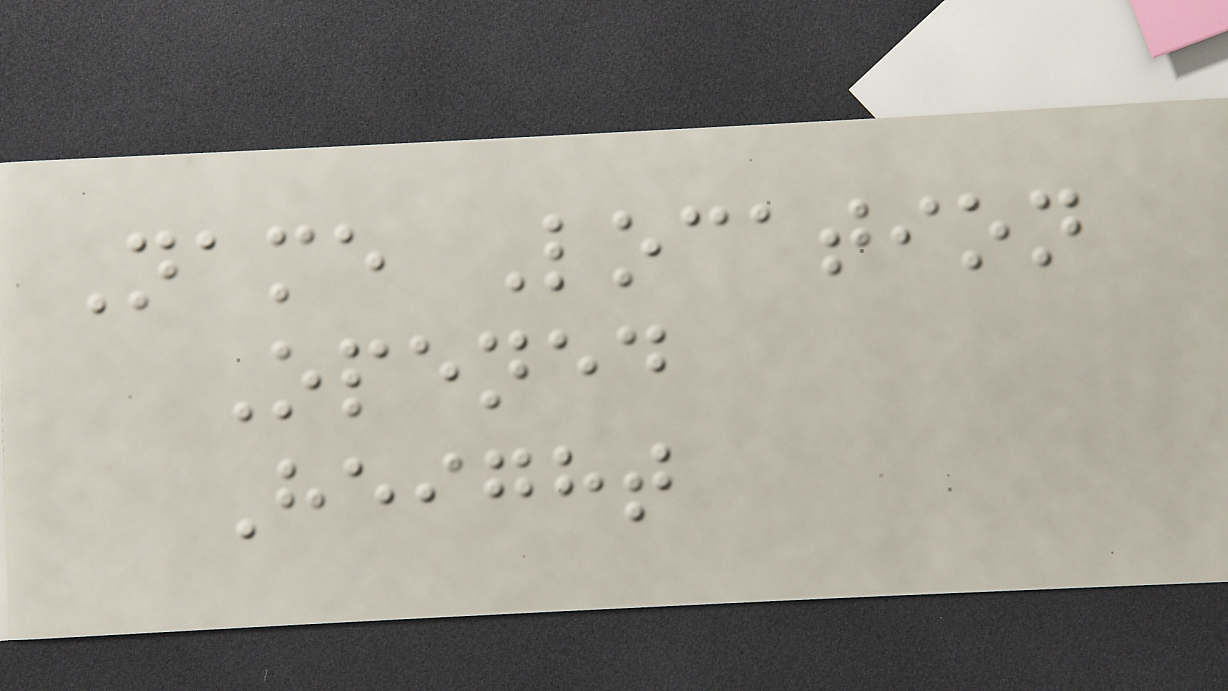Name Location
Opened
Height
